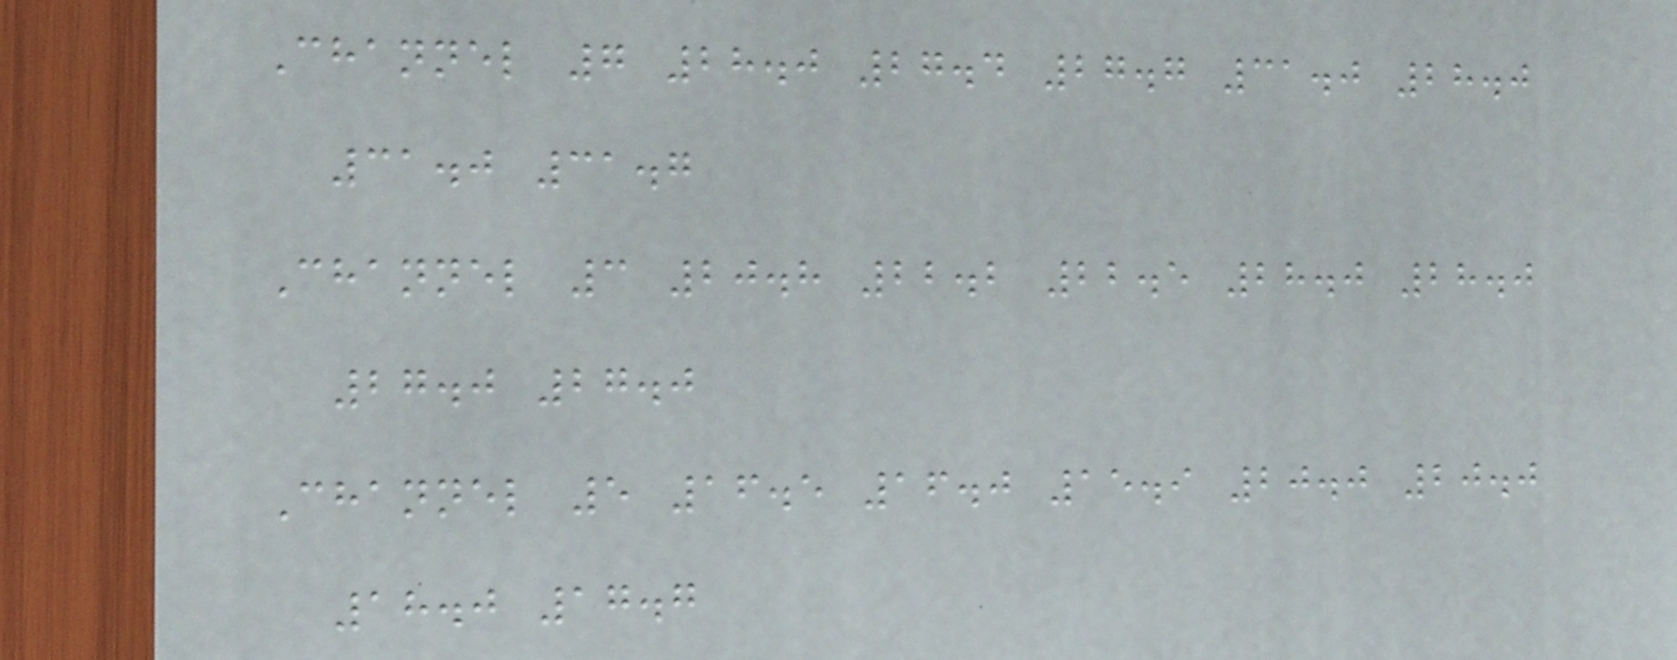Channel 7 28.0 27.4 27.7 31.0 28.0
31.0 31.7
Channel 3 20.8 22.2 22.5 28.0 28.0
27.0 27.0
Channel 5 16.5 16.0 15.9 20.0 20.0
18.0 17.7
